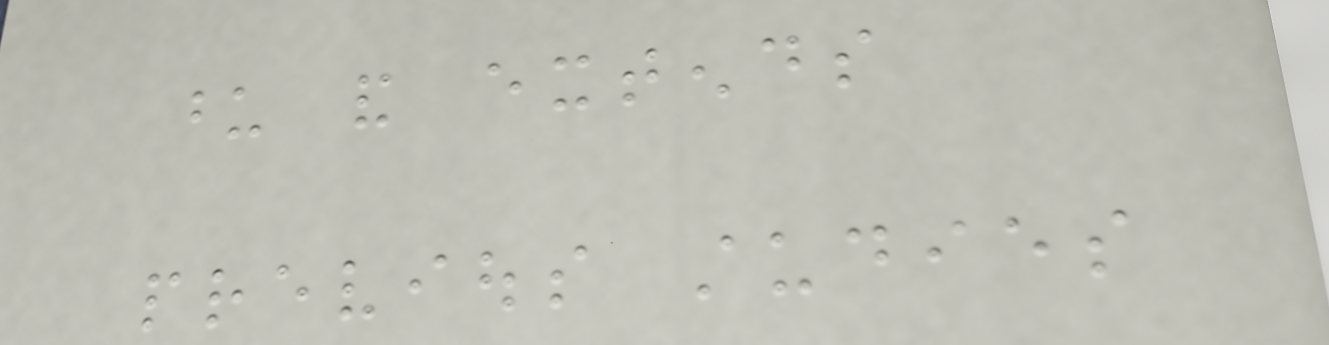upon and extends
previous studies
